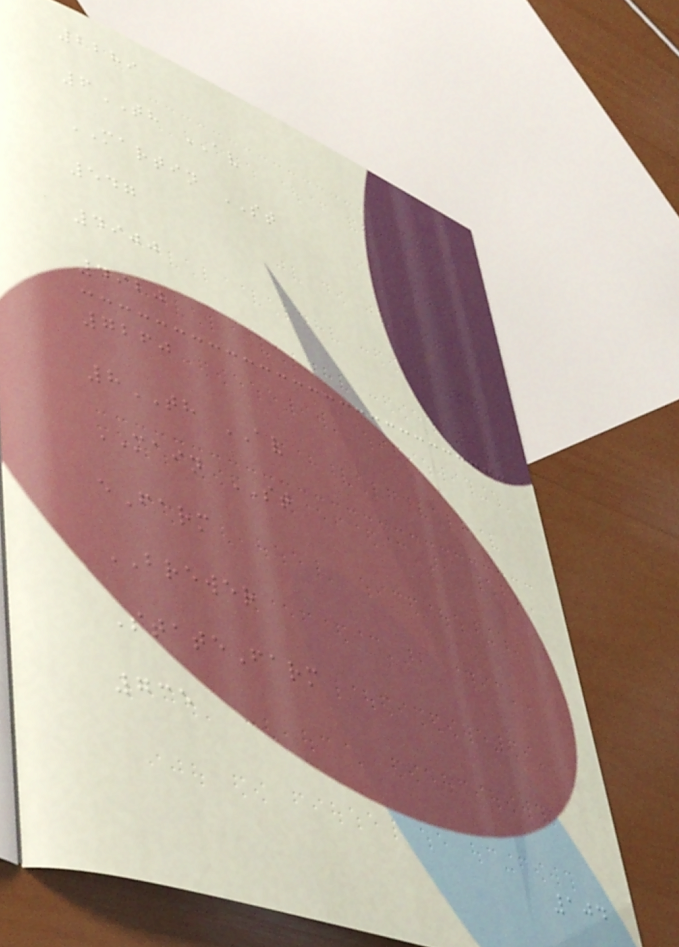2289
6TH AV
MARTIN ST
547
4900
4920
7260
8TH AV
MAIN ST
eFarm
BREWER
StateFarm
735
104
